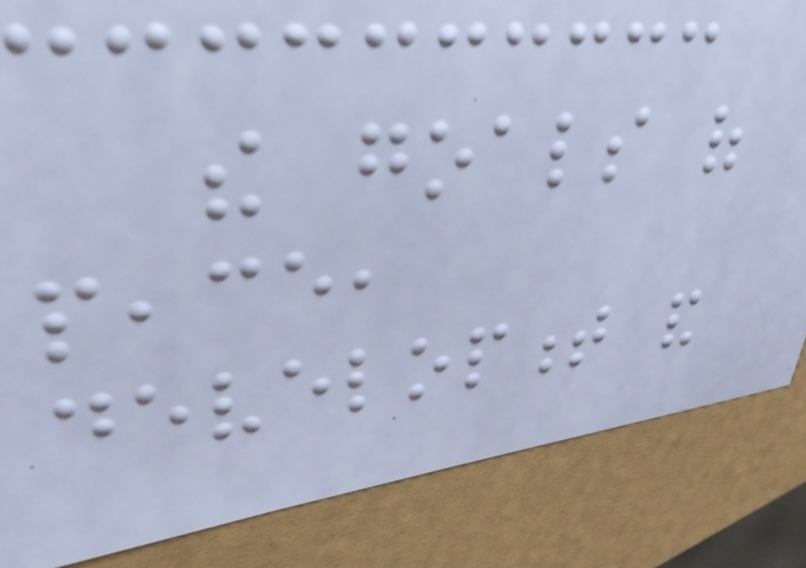the goals of
peace,
development and
